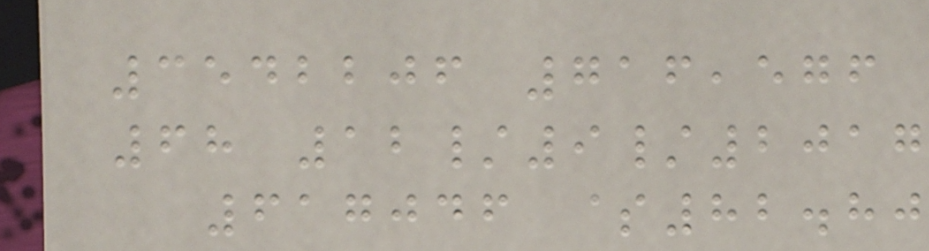3542206 716,576
68 12/9/2017
617046 $82.80
